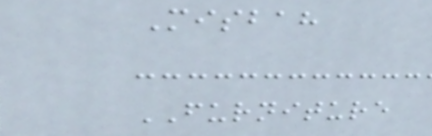Misbah
FURNITURE
